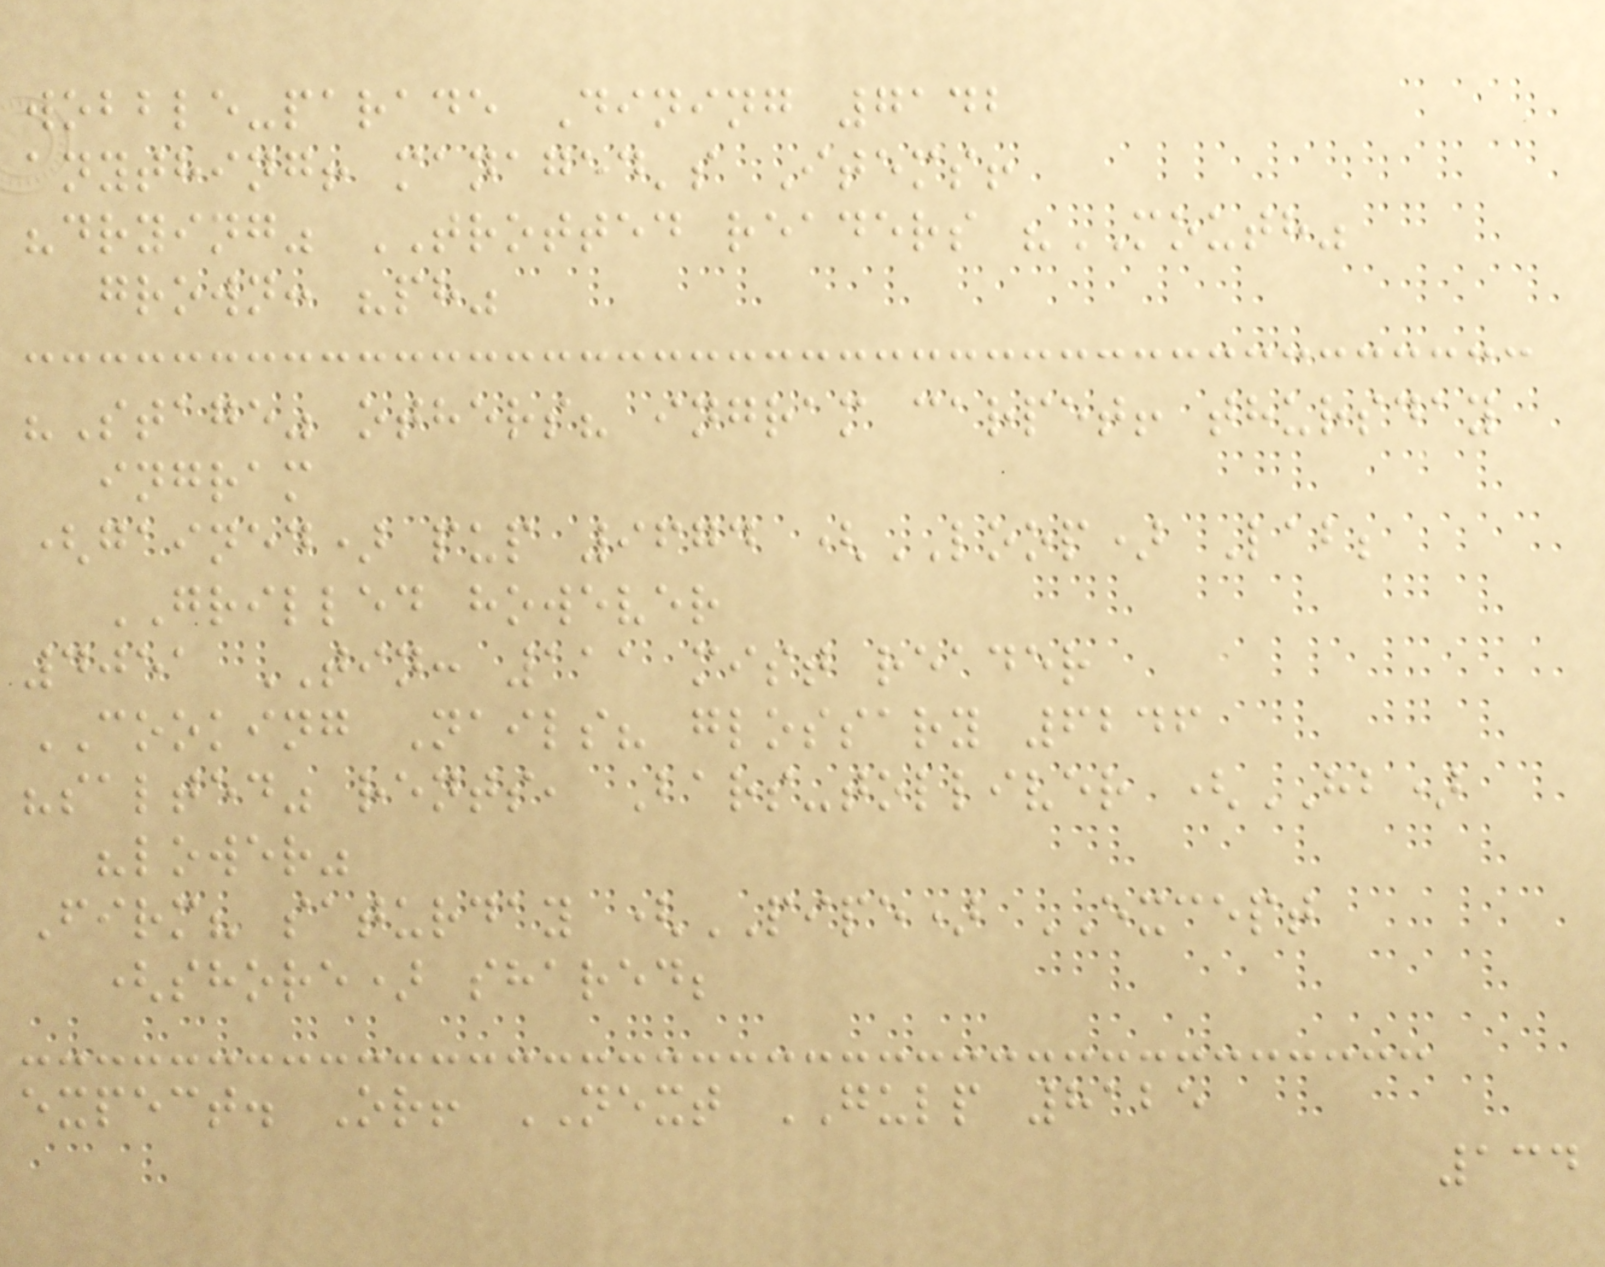wobble-parade Dining 7142
anything! managed's Items!
"drying" TROTTED readers "MOUTH"
grown: "ph"
"Stage" others? ingram carpet! thursday
ingram
(gained) pup 9674 (LOOP) Lab;
GRILLED however
4051 TIN: 111 mist reader
COOKING Nails? glossary 6246
"salted" rents, Bars-tolliver (HB)
"lower"
Firm? saturday (PIPE) EXCEPT
(shore) shared;
expect. Or! NEXT GULP 8125
134
